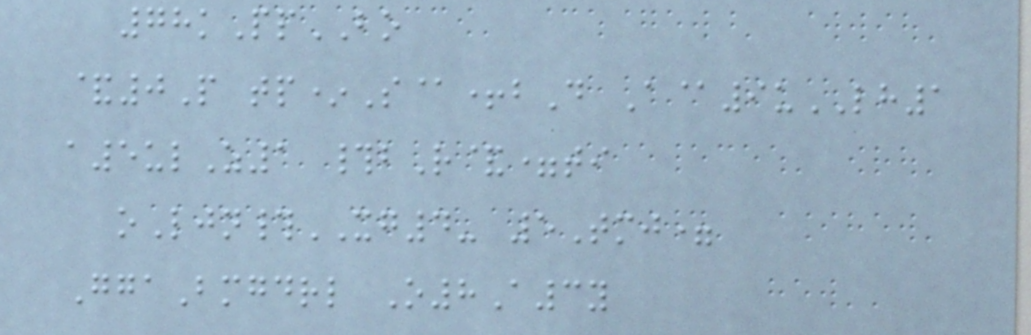78kPpBO
&0P tp*S@+bD A@9uLH1
a5ulZ1 #bR&=ti
oLjn#XG4- 5Tmj=
GgaBmgdrl O8A3y
